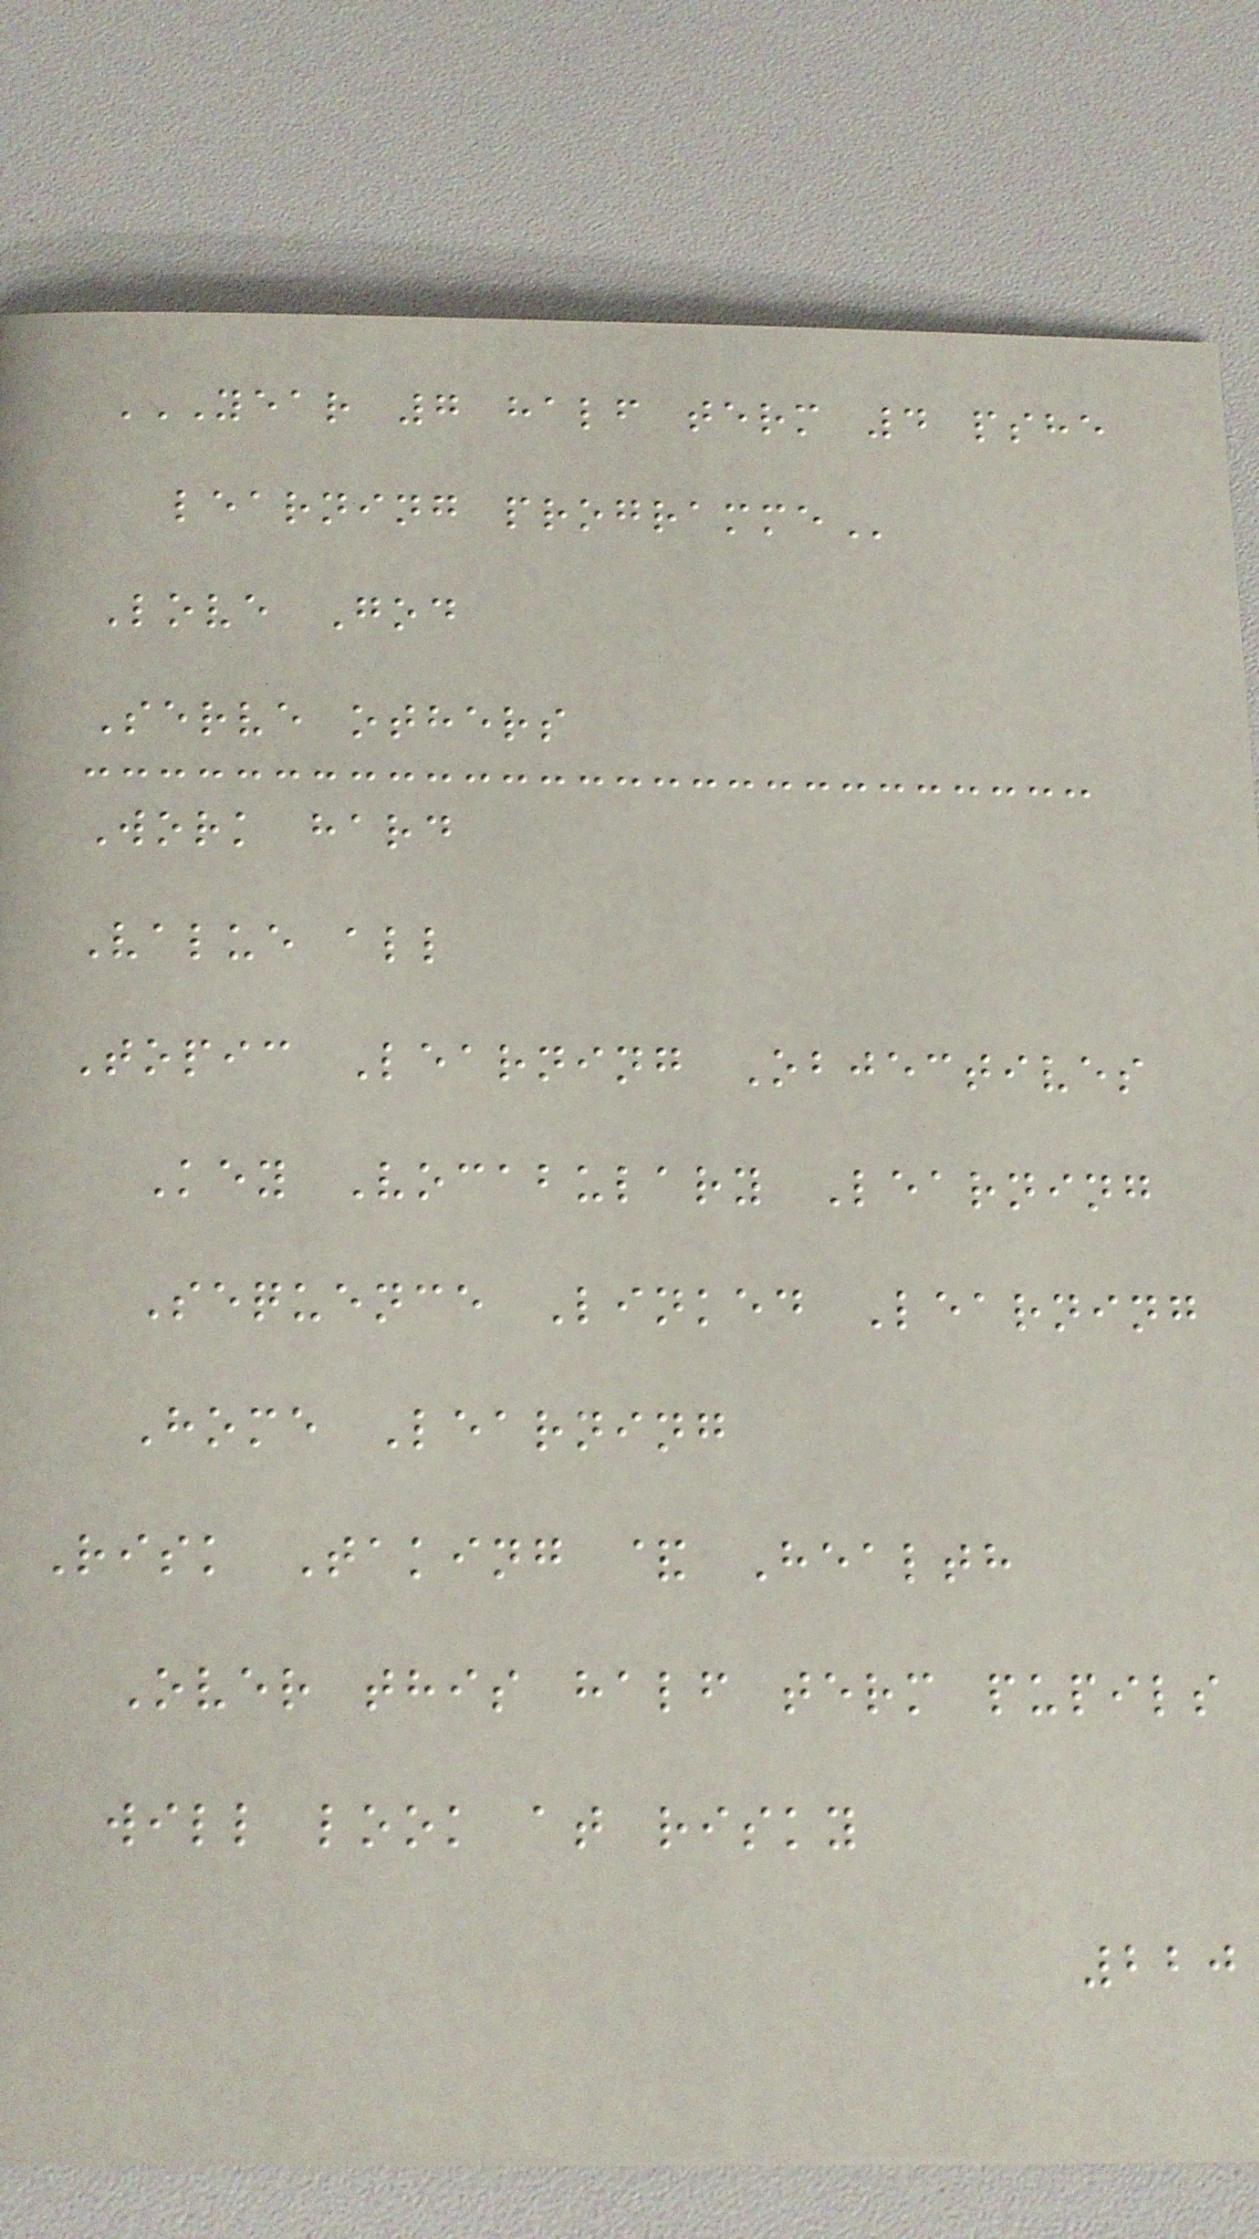YEAR 7 HALF TERM 4 PSHE
LEARNING PROGRAMME
Love God
Serve others
Work hard
Value all
Topic Learning Objectives
Key Vocabulary Learning
Sequence Linked Learning
Home Learning
Risk Taking & Health
Over this half term pupils
will look at risky
220
